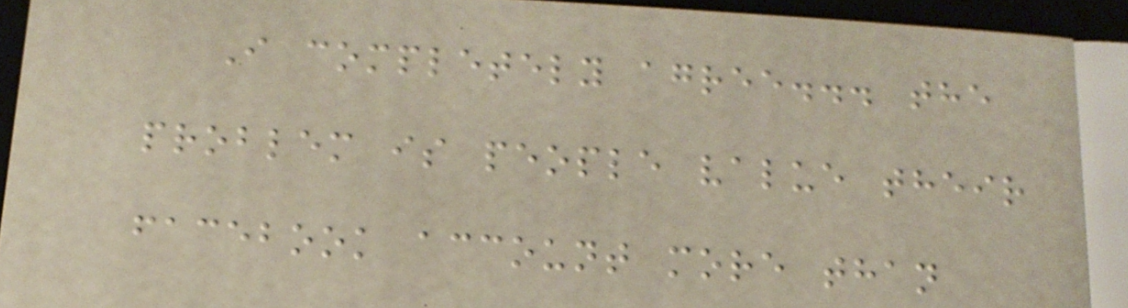I completely agree... the
problem is people value their
facebook account more than
